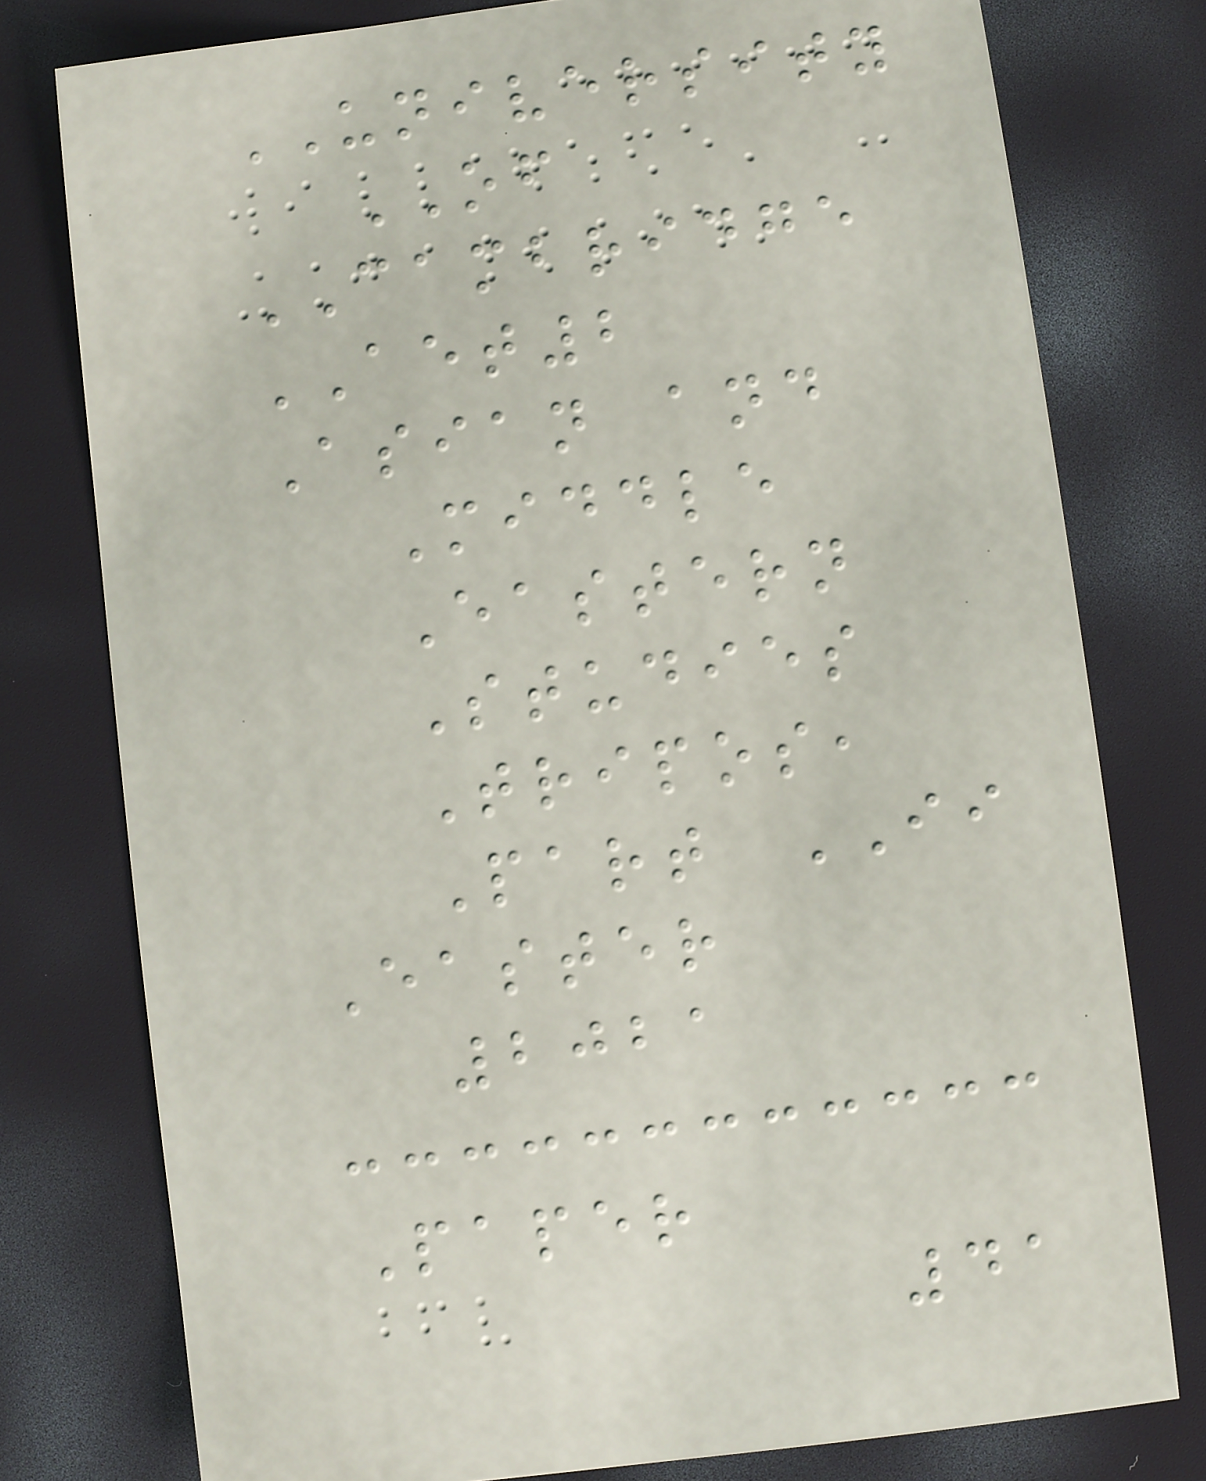UNIVERSITY
OF
CAMBRIDGE
AET2
Asian and
Middle
Eastern
Studies
Tripos,
Part II
Easter
2021
Paper
41
